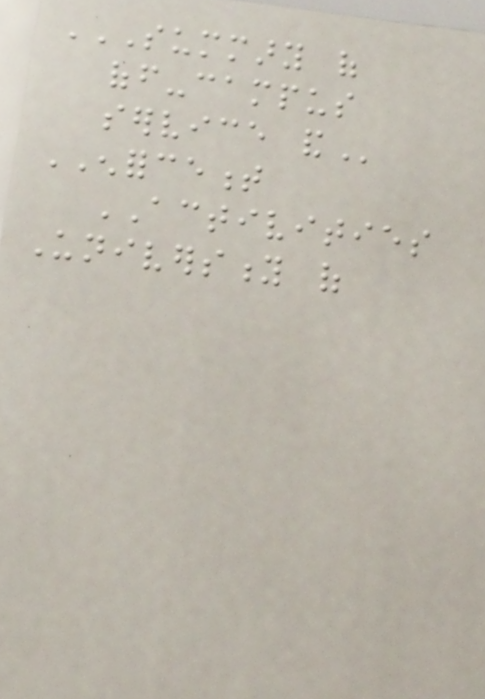SUMMARY OF
OFF-CAMPUS
SERVICE AND
ENFORCEMENT
ACTIVITIES
University of
